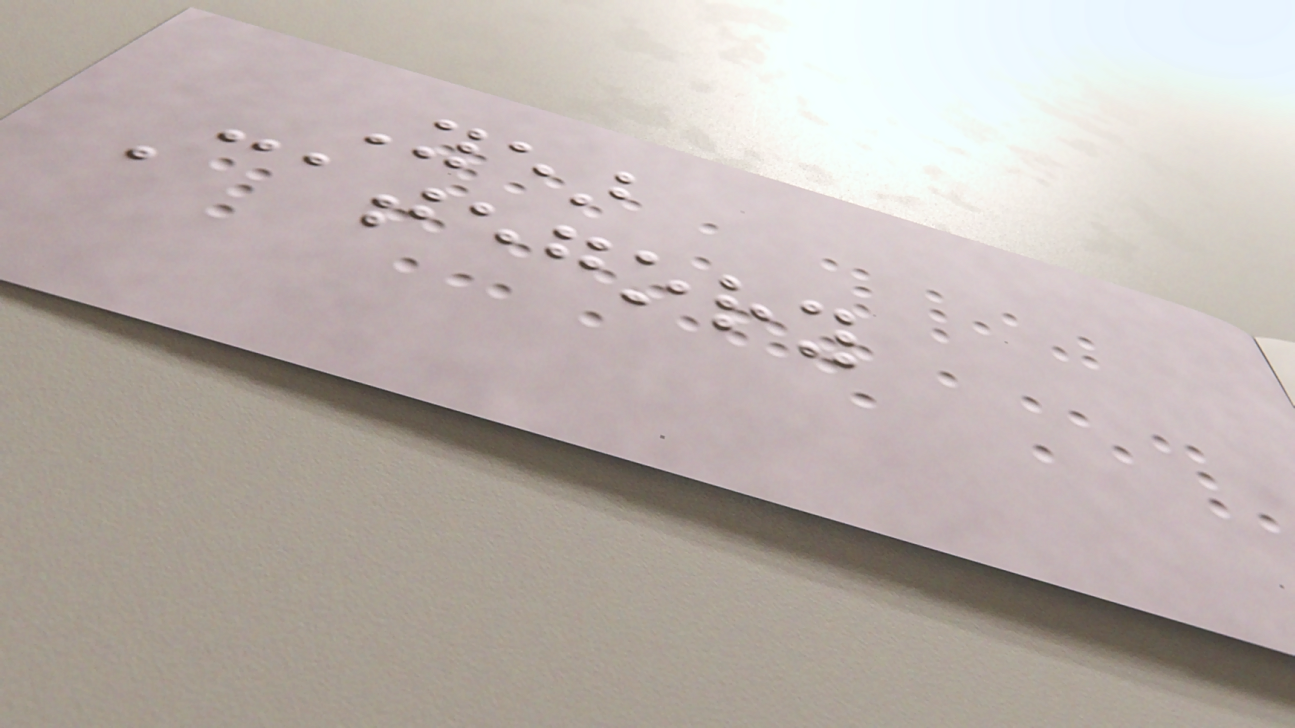Year
Category
